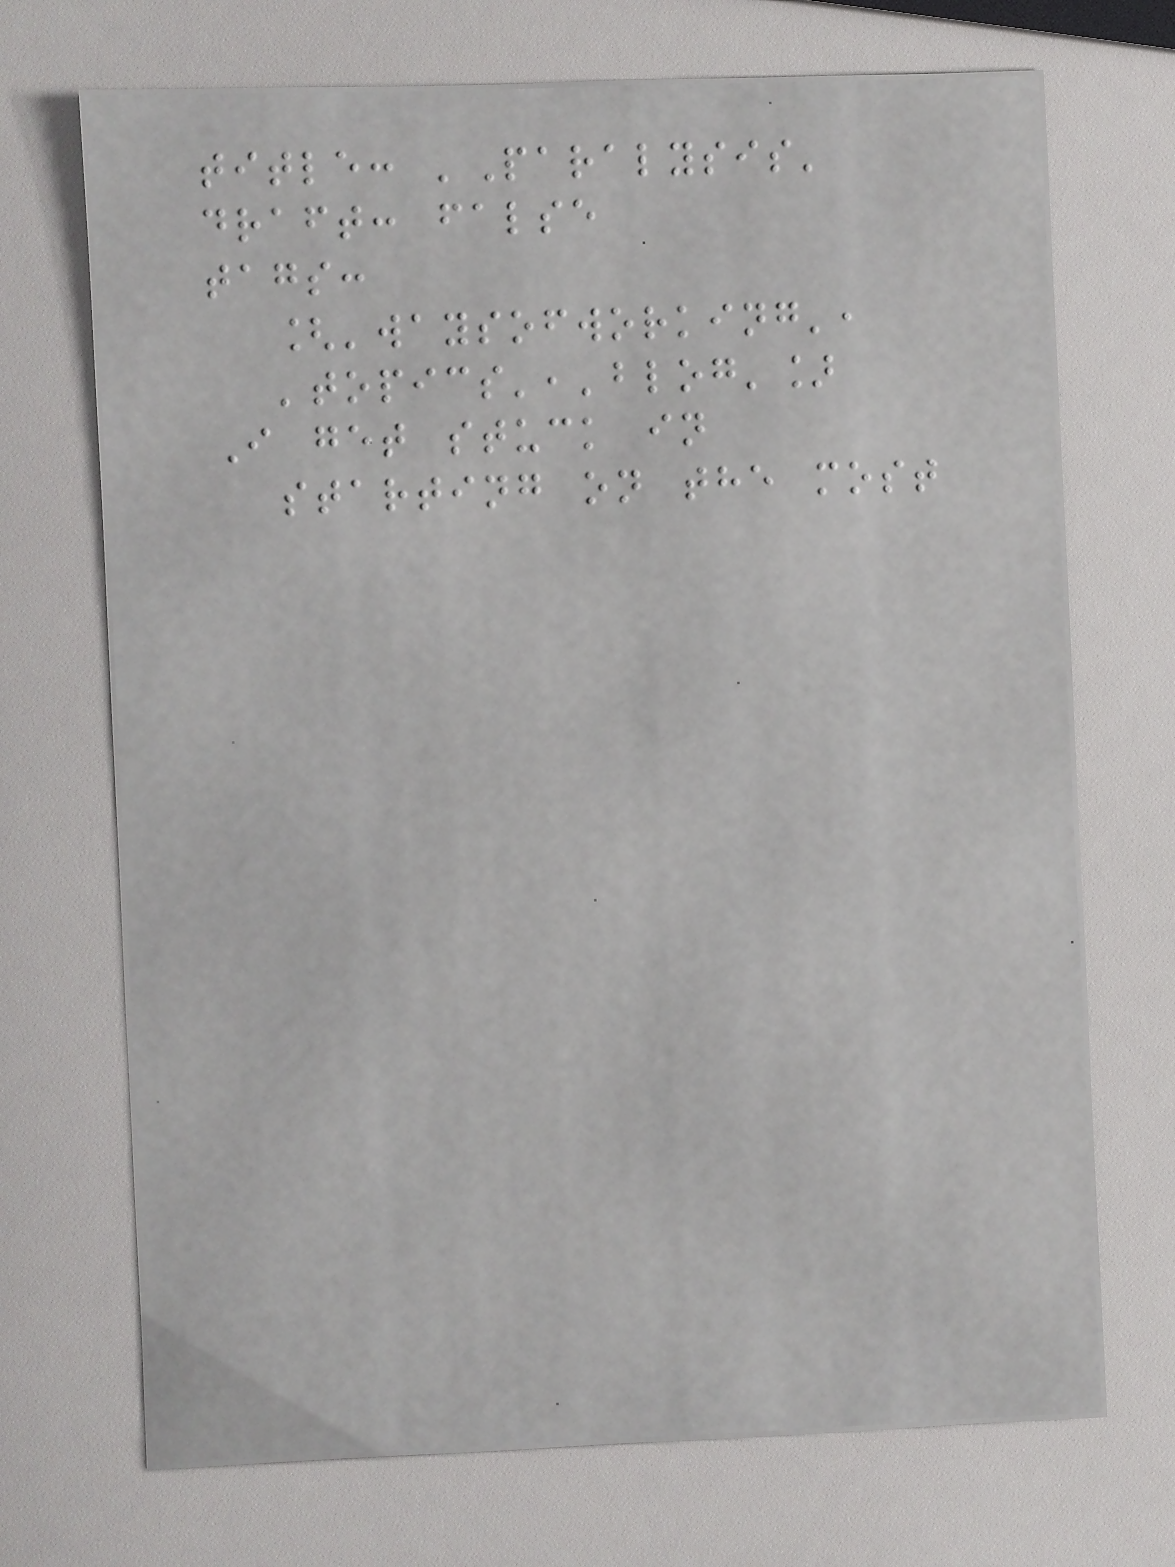title: 'Paralysis'
draft: false
tags:
['waysofworking',
'topics','blog']
I get stuck in
starting on the most
